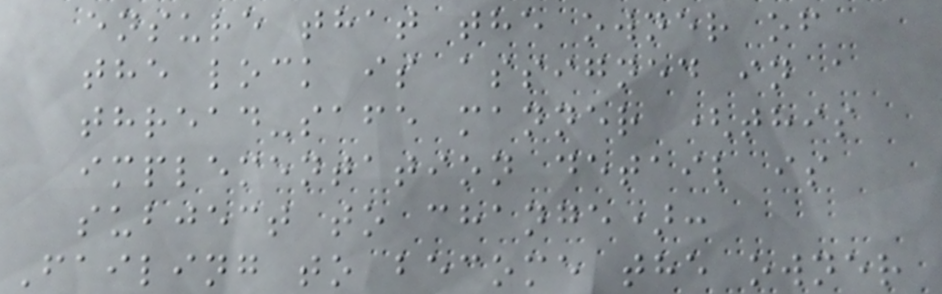ensure that the owner of
the lock is assigned in a
thread-safe manner (this
implementation detail is
subject to change):
Failing to become the owner
